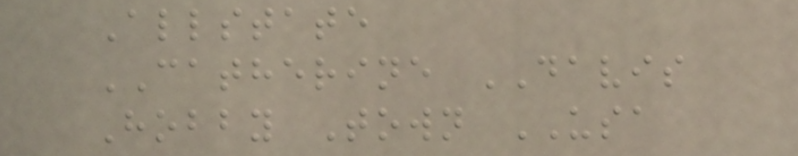Allstate
CATHERINE DAVIS
Hobby Town USA
